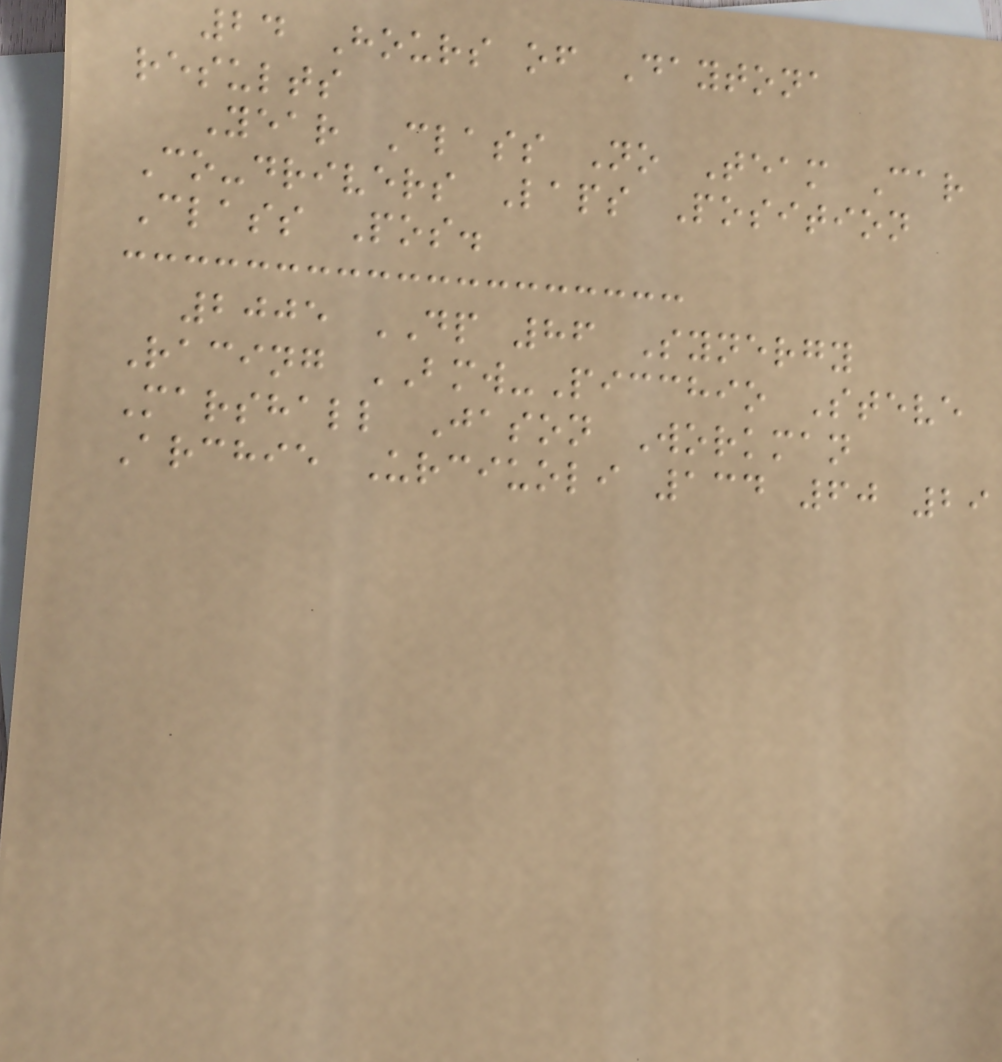24 Hours of Daytona
results
Year Class No Team Car
Co-drivers Laps Position
Class Pos.
2005 DP 86 Synergy
Racing BMW-Picchio Steve
Marshall Jason Workman
Archie Urciuoli 134 60 29
